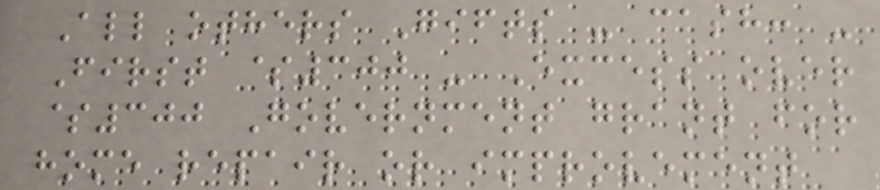All others Gifts - cash: -
First $300 - Excess over
$300 Government grant for
home repair or improvement
